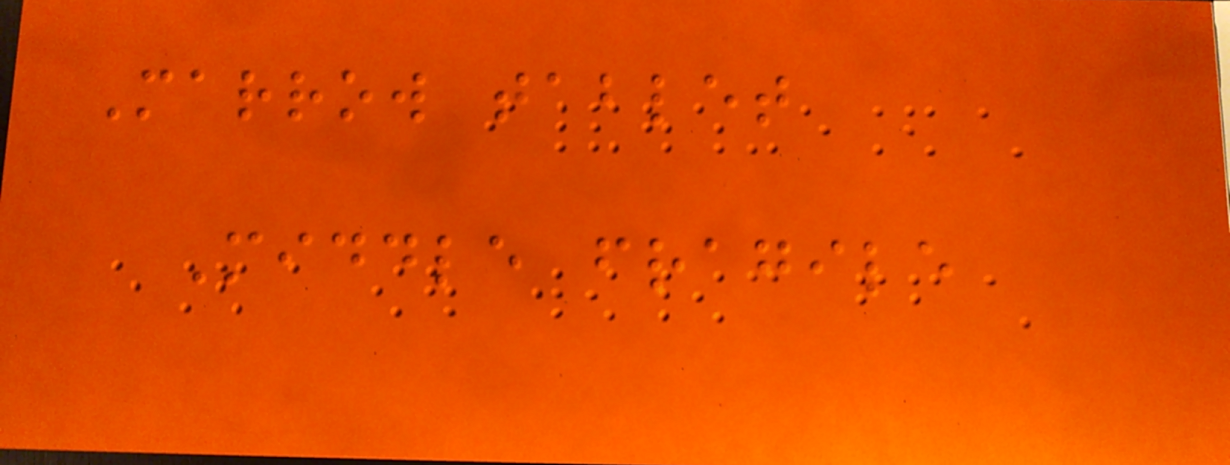Marrow tablet
Middle fragile
